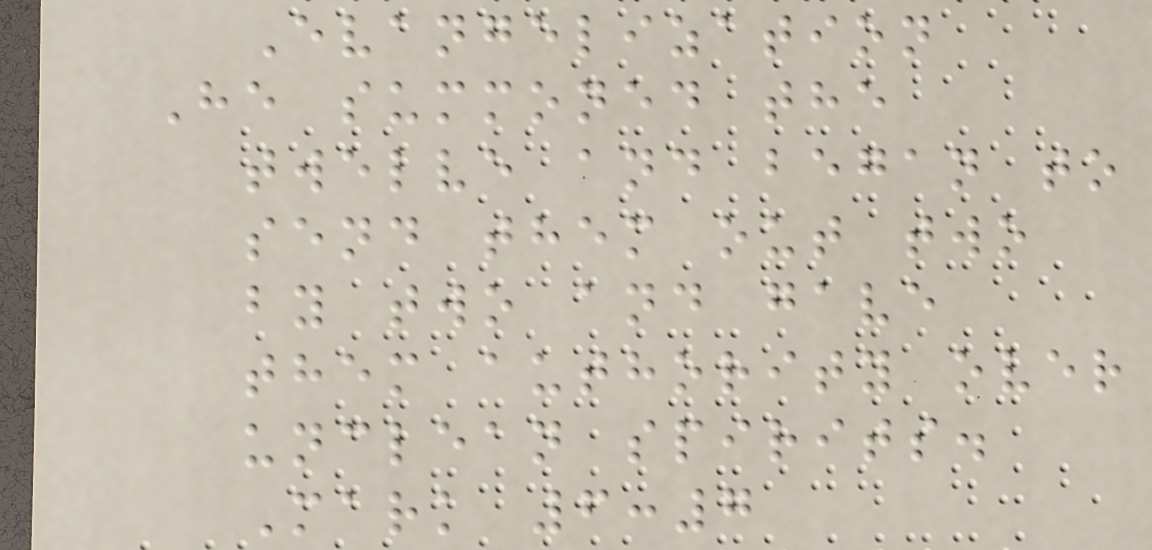Evangelization
He summoned the
twelve and began to
send them out two
by two and gave
them authority over
unclean spirits.
Mark 6:7
